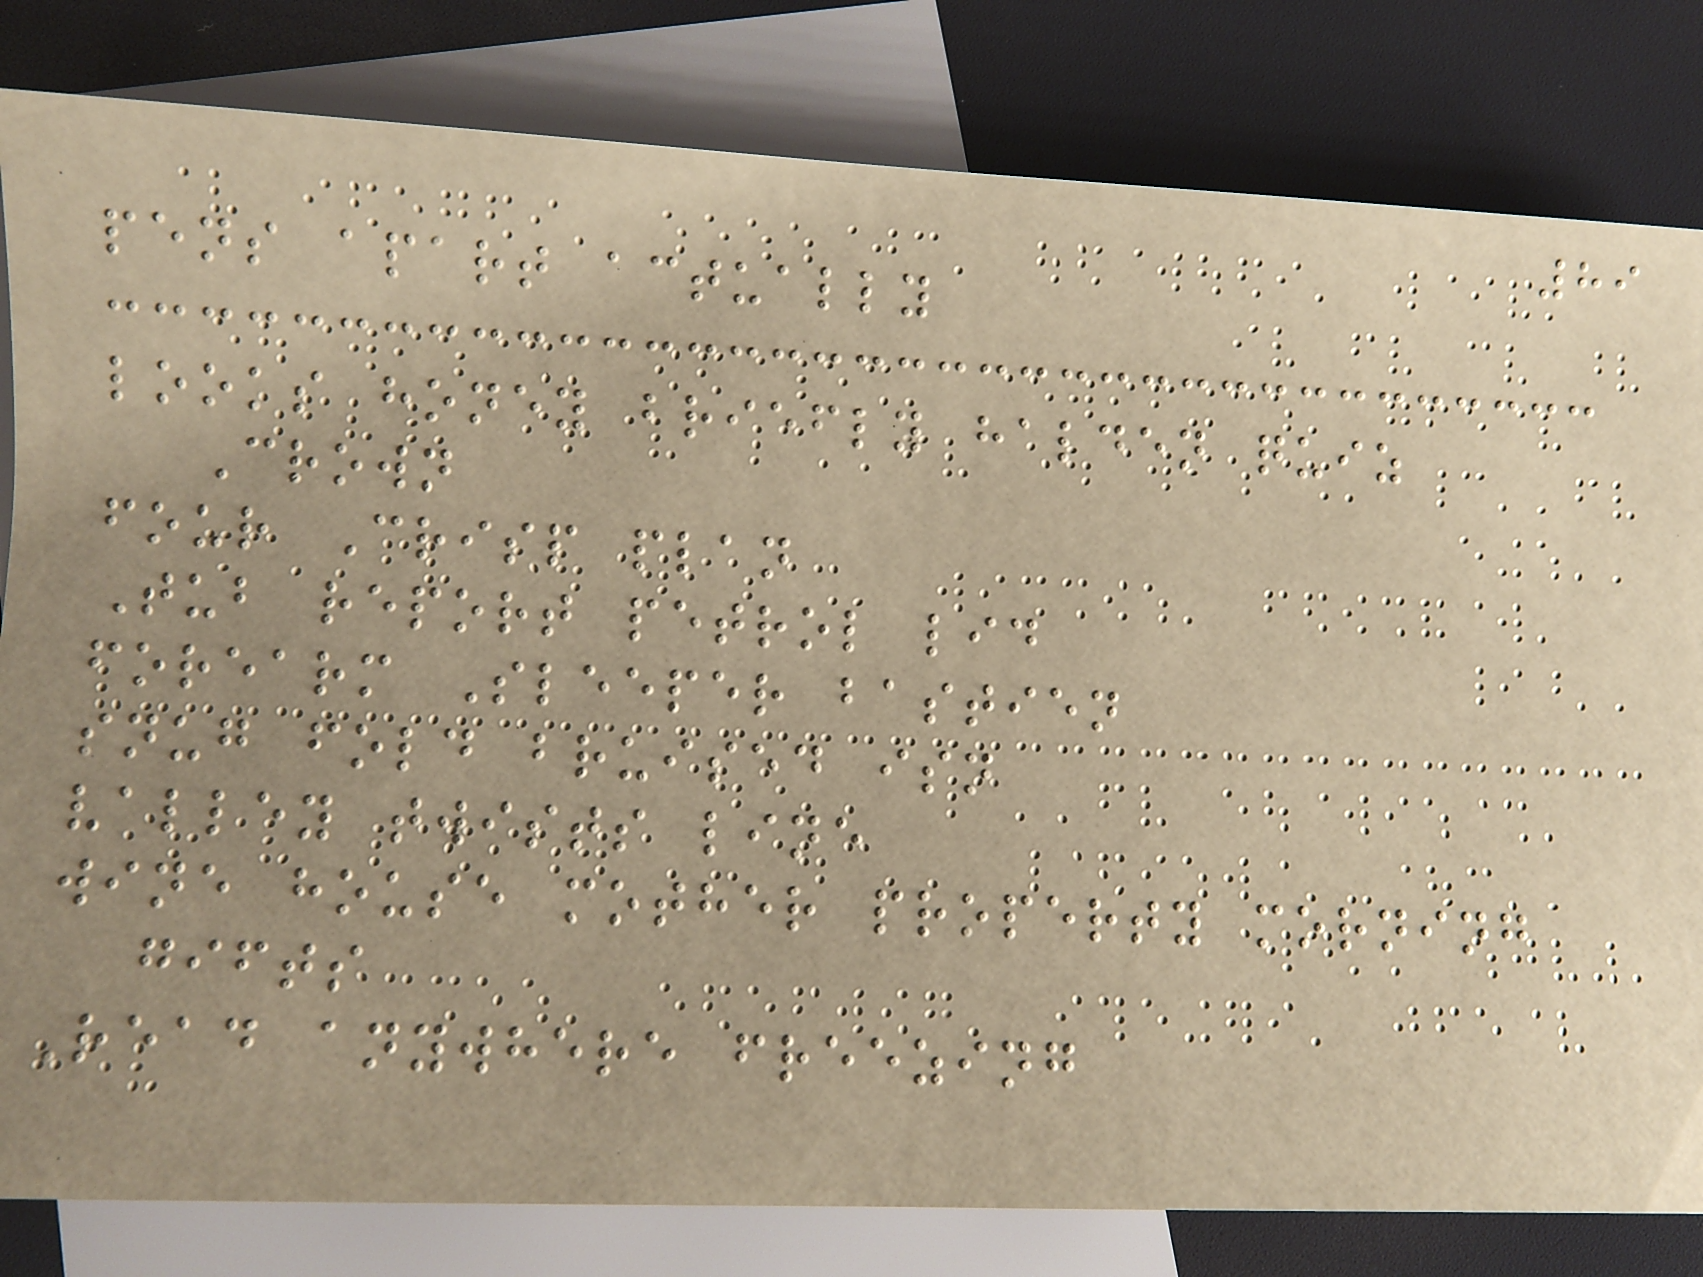89
pens apart actually
looks honey briefly halden quiz
Crown
four Crisp plan
Tub report petrol lid
forearm Sleeper bastien
snug fold bruised isn
valley twists line
wine house mother property morning
gifts
Read anywhere freezing
